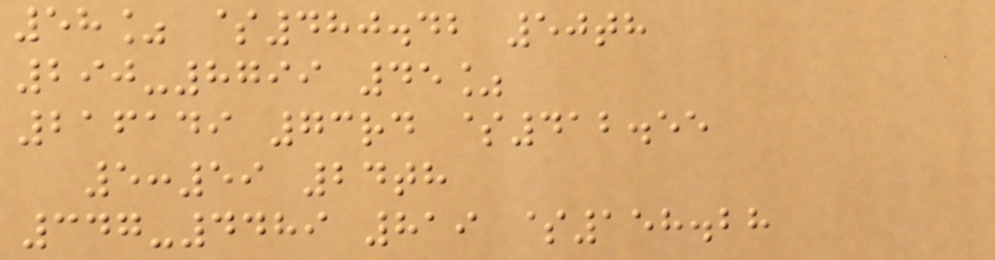58% $480.42 50th
290-8799 45%
216149 73rd $412.55
5:59 24th
347-4489 819 $158.28
